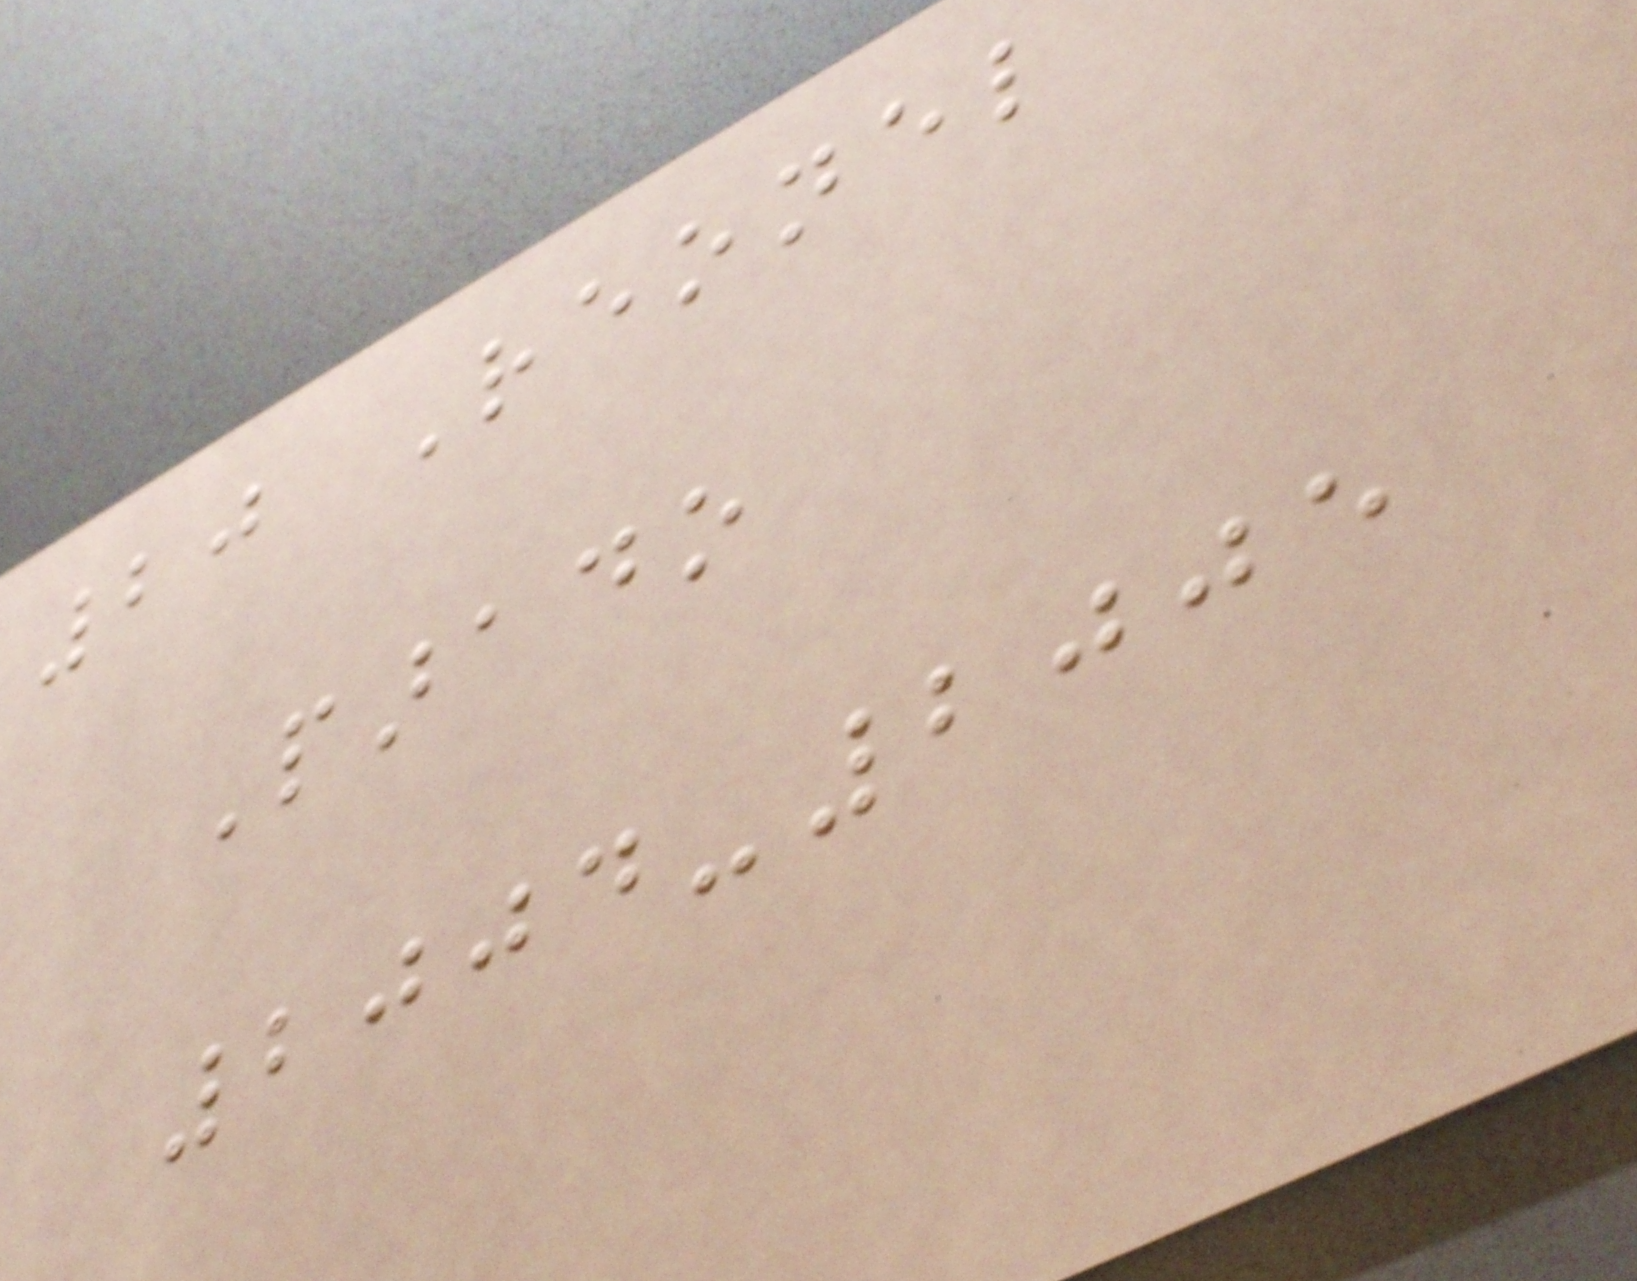20 Reonel
Parado
2004-2005
